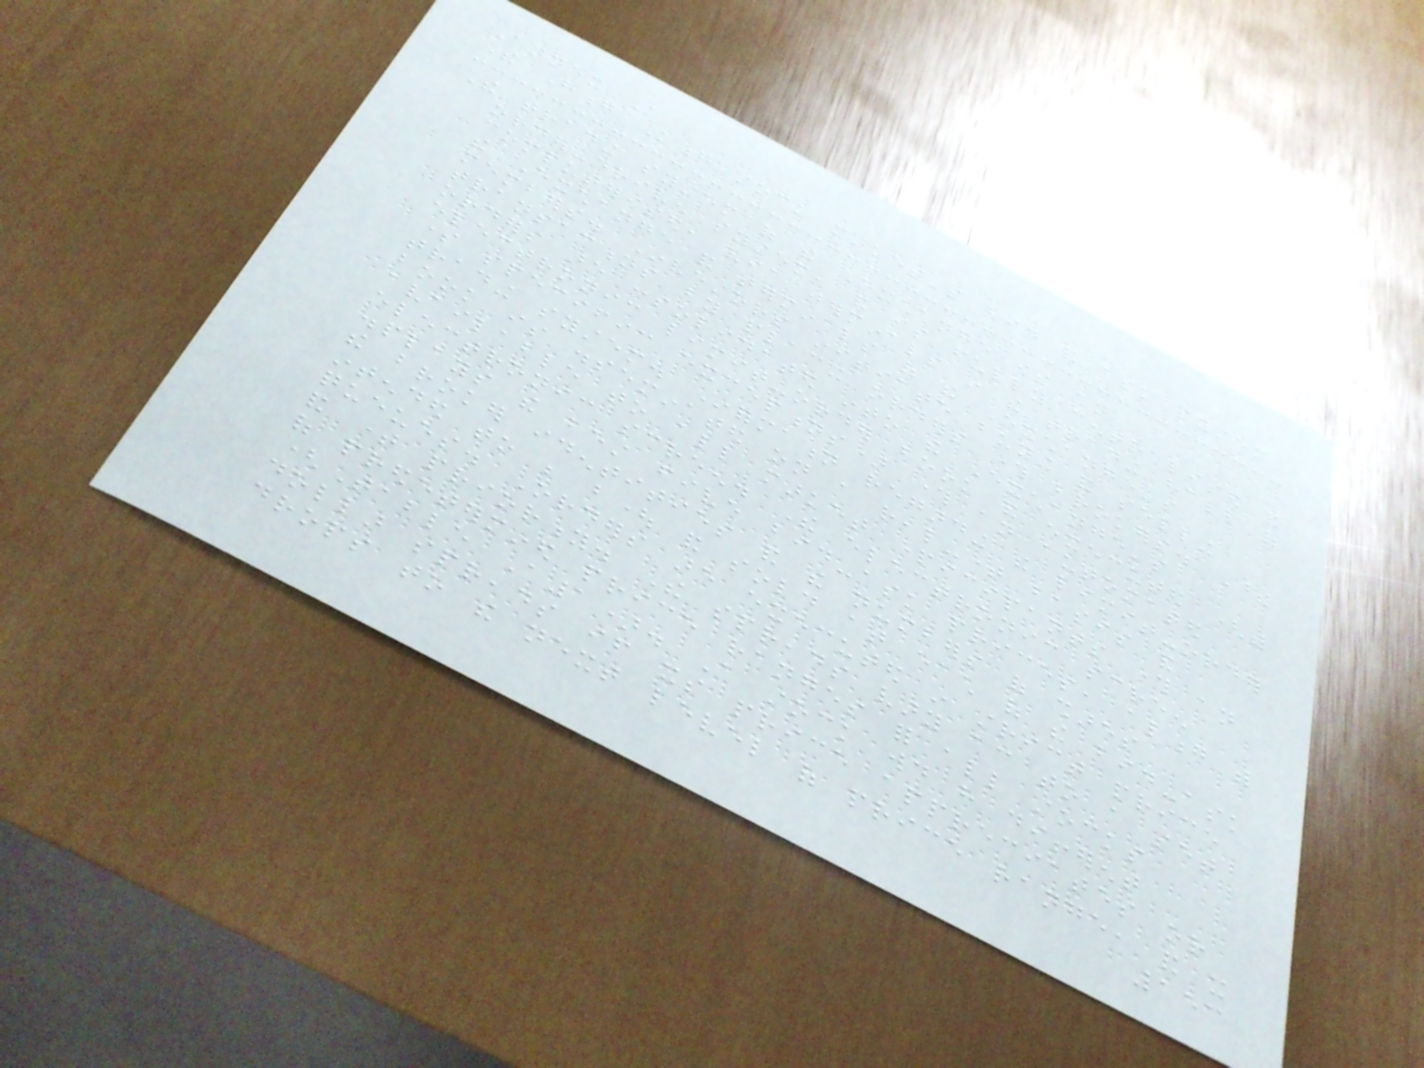Annex A
The Hong Kong stock market's bid and ask system
The trading system of the Exchange is an
order-driven system, and is fully centralised and
computerised, via terminals in the trading hall of
the Exchange and terminals of the Exchange's
members. Investors initiate buying and selling
transactions by placing orders through brokers. These
orders are consolidated into the Exchange's
electronic limit-order book and executed (with
some specific exceptions) through an automated
trading system. Information regarding the limit-order
book is disseminated on a real-time basis and
available to all market participants through an
electronic screen. The electronic screen
displays the best five bid-ask prices, along with
the broker identities and the numbers of shares
intended to be bought and sold at each of the bid-ask
queues. Orders are executed in strict price
and time priority. The spreads vary according to a set
of predetermined price ranges for all stocks
(Table A1). A stock would have different
dollar spreads if its price appreciates or
drops to the next level of price range, and it
153
